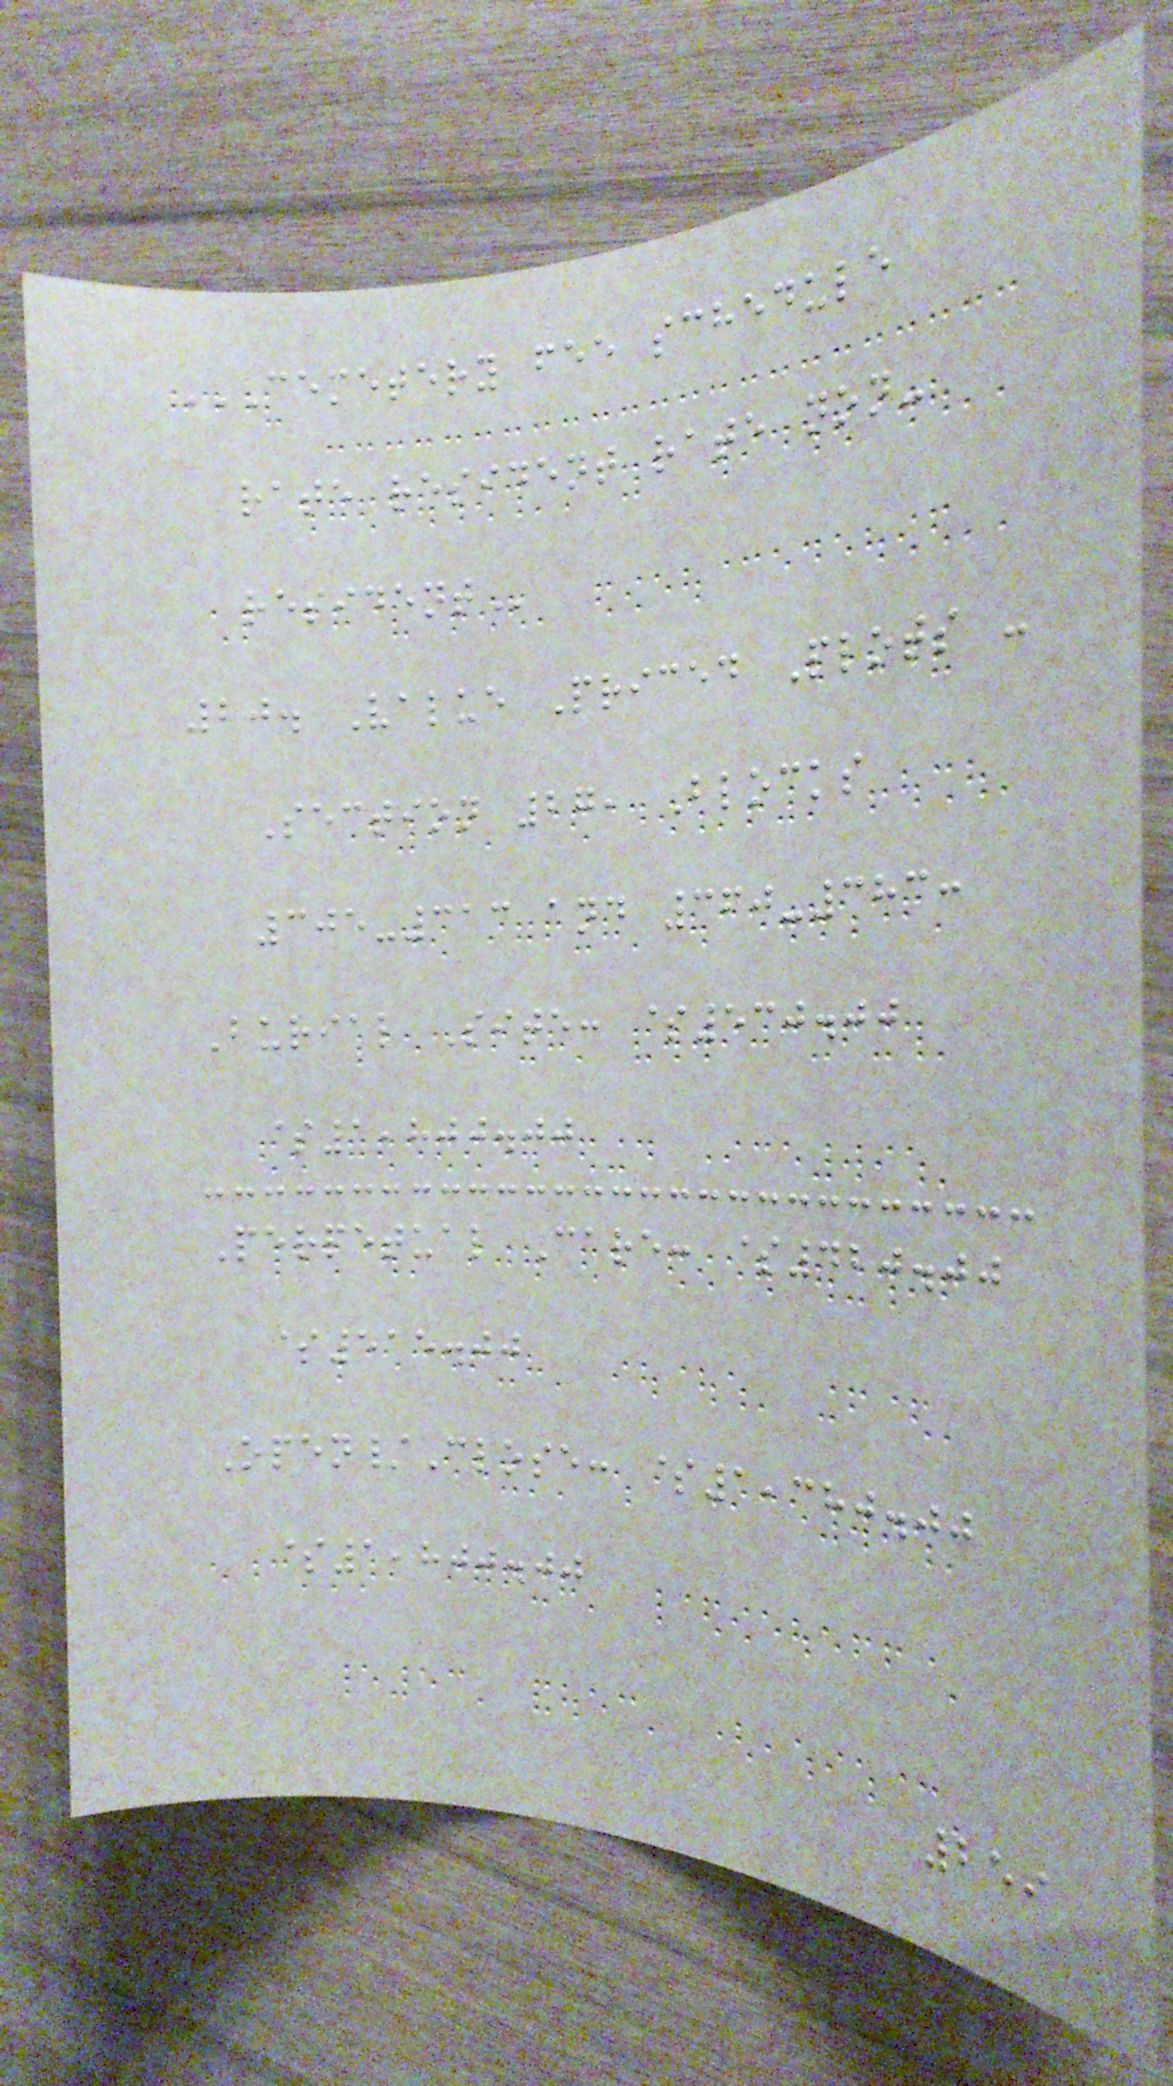CEMETERY FEE SCHEDULE
RATE RESIDENT RATE NON-
RESIDENT
20. Value Priced Plots -
Section 27, Blocks
305-313 and 360-383:
Burial Site: $530.00
$1,800.00
Perpetual Care: $420.00
$515.00
Open/Close: $1,380.00
$1,800.00
259
